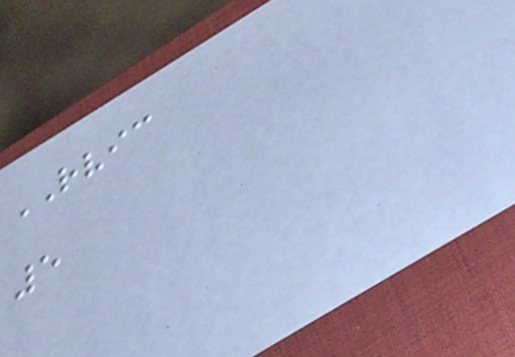RVIC
5
